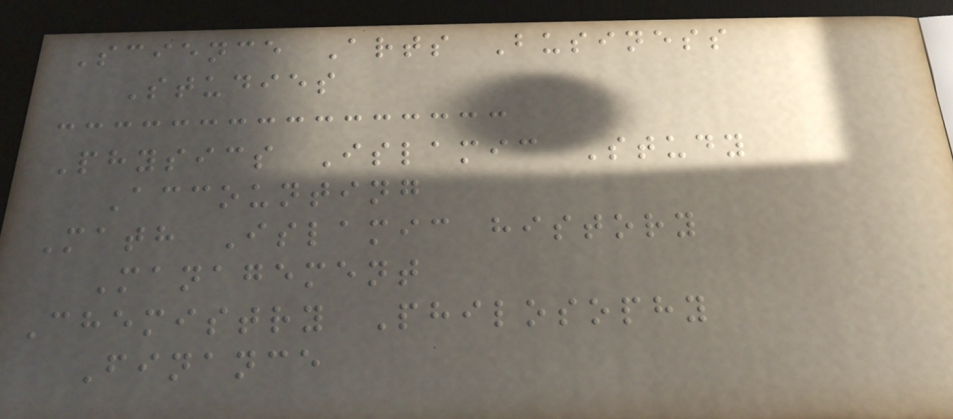Science Arts Business
Studies
Physics Islamic Study
Accounting
Math Islamic history
Management
Chemistry Philosophy
Finance
